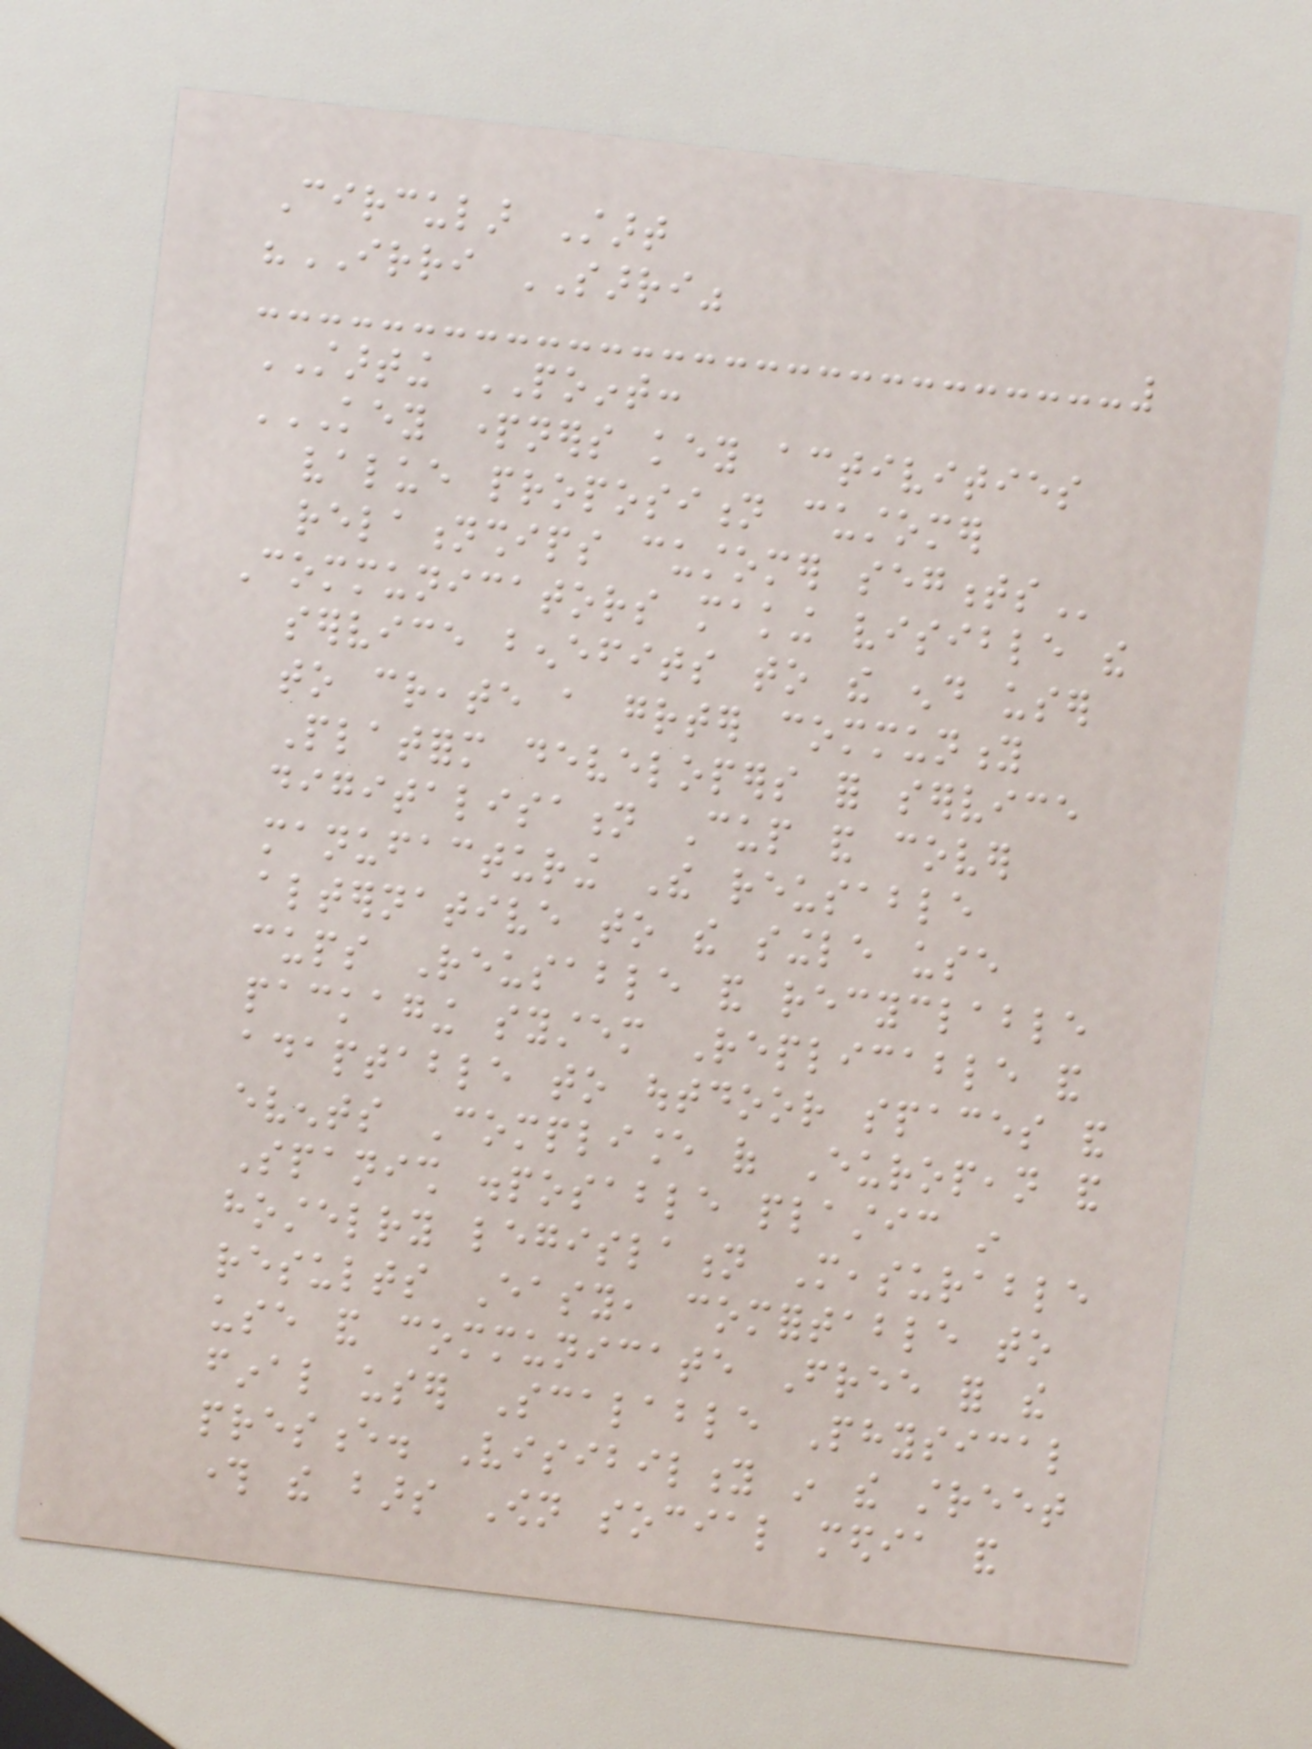Circular Start
"IRRI SARRI"
STARTING POINT:
KEY PARTNERS KEY ACTIVITIES
VALUE PROPOSITION CUSTOMER
RELATIONSHIPS CUSTOMER SEGMENTS
Communicators making visible the
service benefits to the end user
to create a greater community
Platform developers for service
digitalisation Cup and cover
manufacturing The reusable
alternative to the single use
cups Reusable and recyclable
packaging system Replicable and
adaptable to outdoor spaces and
events Compliance of European and
Spanish disposable plastic in
hostelry legislation Measurable
results Easy, comfortable to
use and communicate Free for the
final user Scalable Physical
presence. Visibility in the street
through the bars Own social media and
